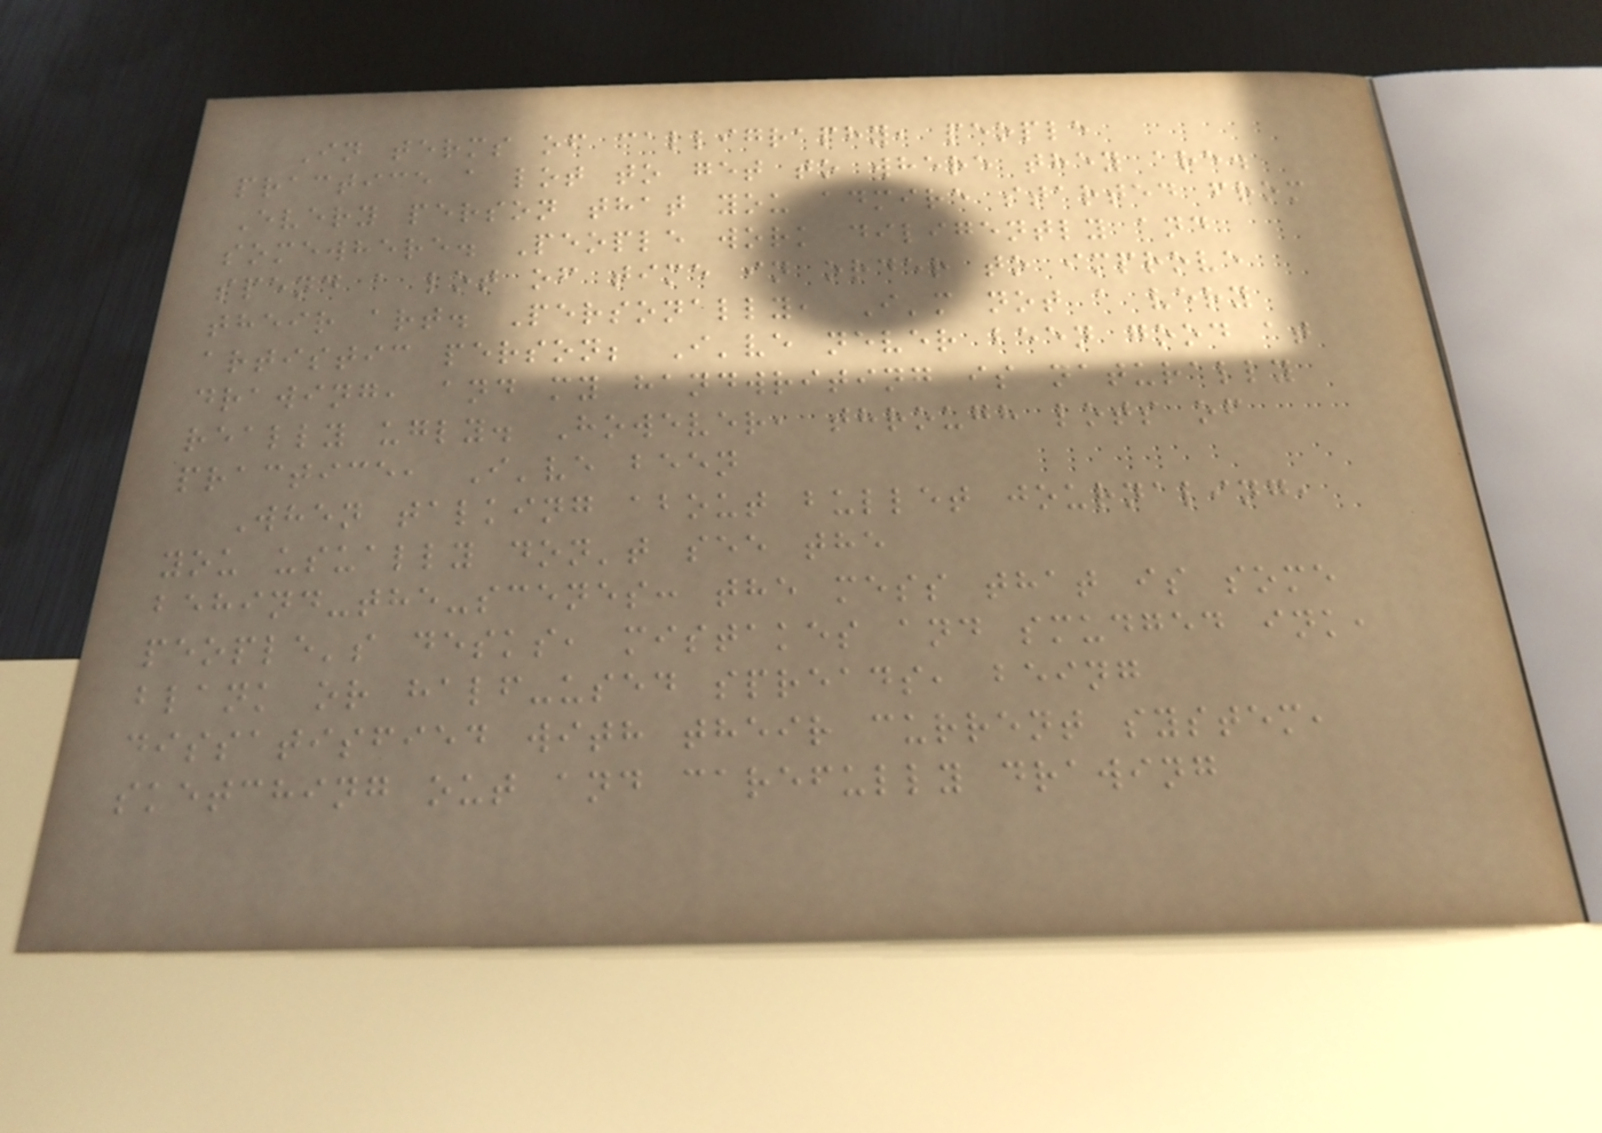In terms of calligraphy, people
practice a lot to get to where they are.
Every person that you admire started from
somewhere. People work diligently and
spend a lot of time in order to improve
their art. Personally, I'm not a very
artistic person; I've never been good at
drawing, and my handwriting is naturally
really ugly. However, through lots of
practice, I've been
When talking about bullet journaling,
you usually don't see the
behind-the-scenes: the mess that is some
people's desks, mistakes and smudged ink,
blank or half-used spreads, being
dissatisfied with their current system,
sketching out and carefully drawing
